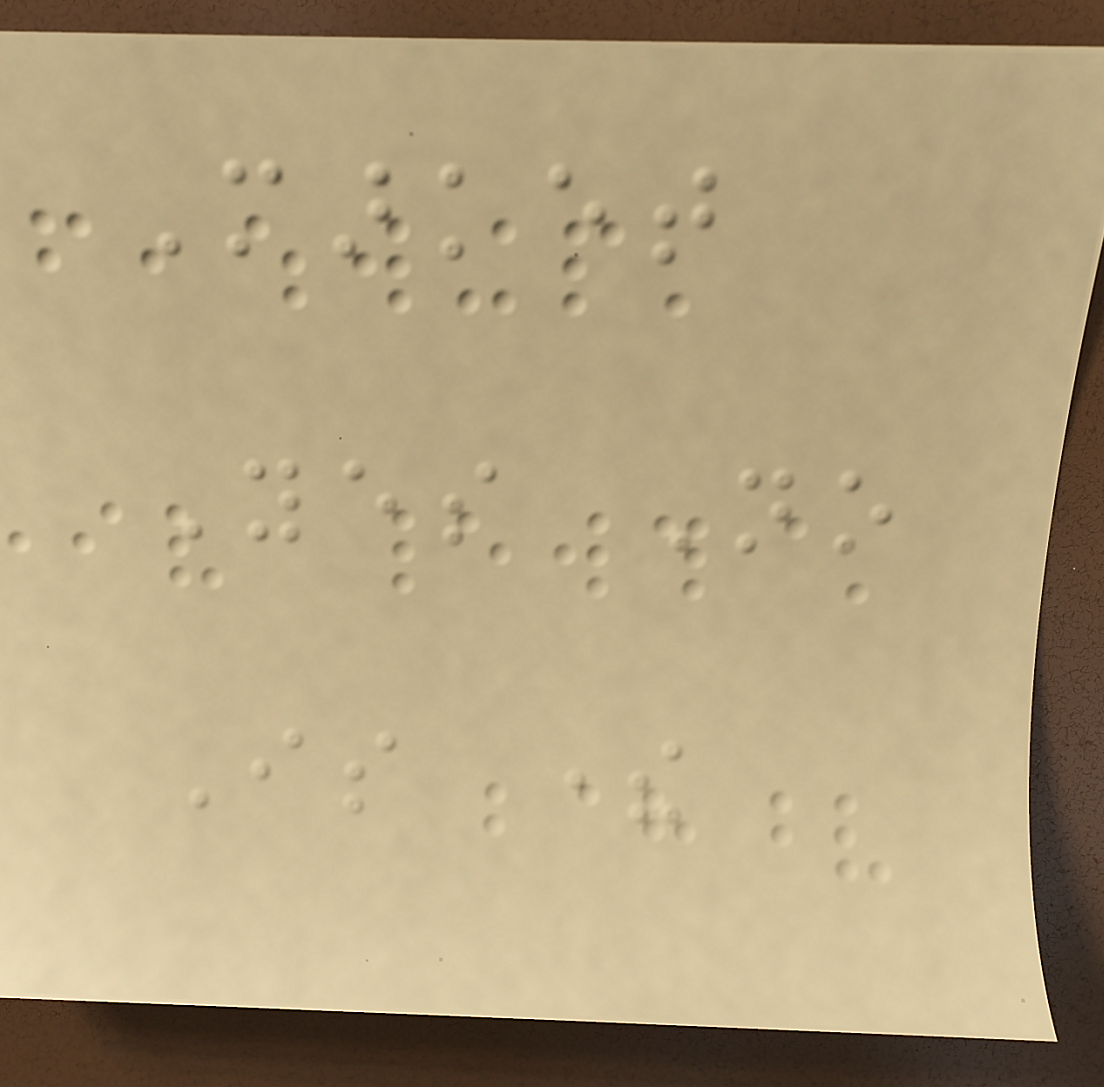Market
Yes No
Is there
